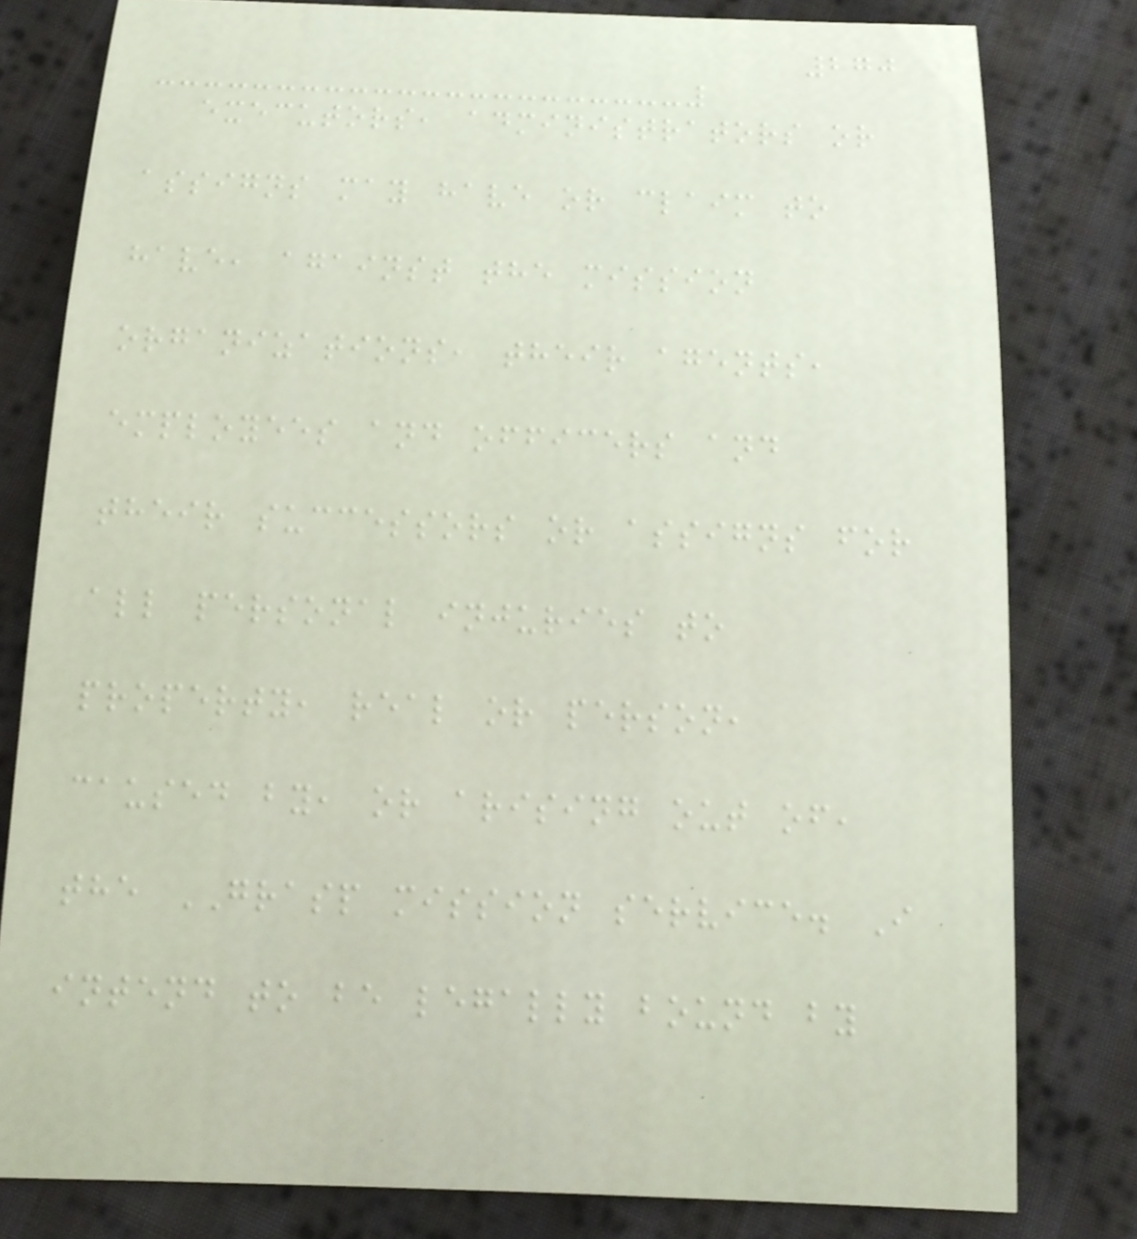270
executors, administrators or
assigns may have or claim to
have, against the mission
organizations, their agents,
employees and officers and
their successors or assigns for
all personal injuries to
property, real or person,
caused by, or arising out of,
the GRASP mission service. I
intend to be legally bound by
